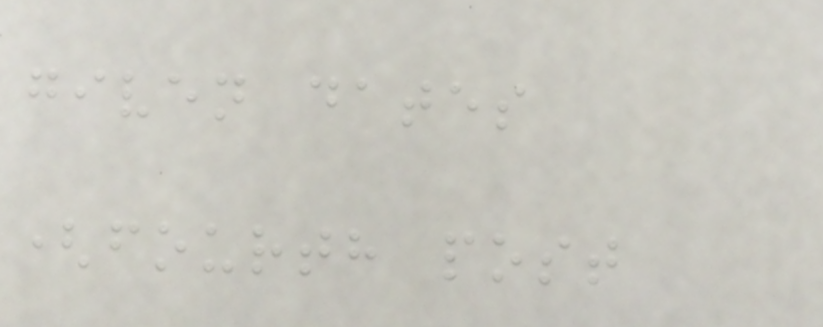given dates
(fourth post
